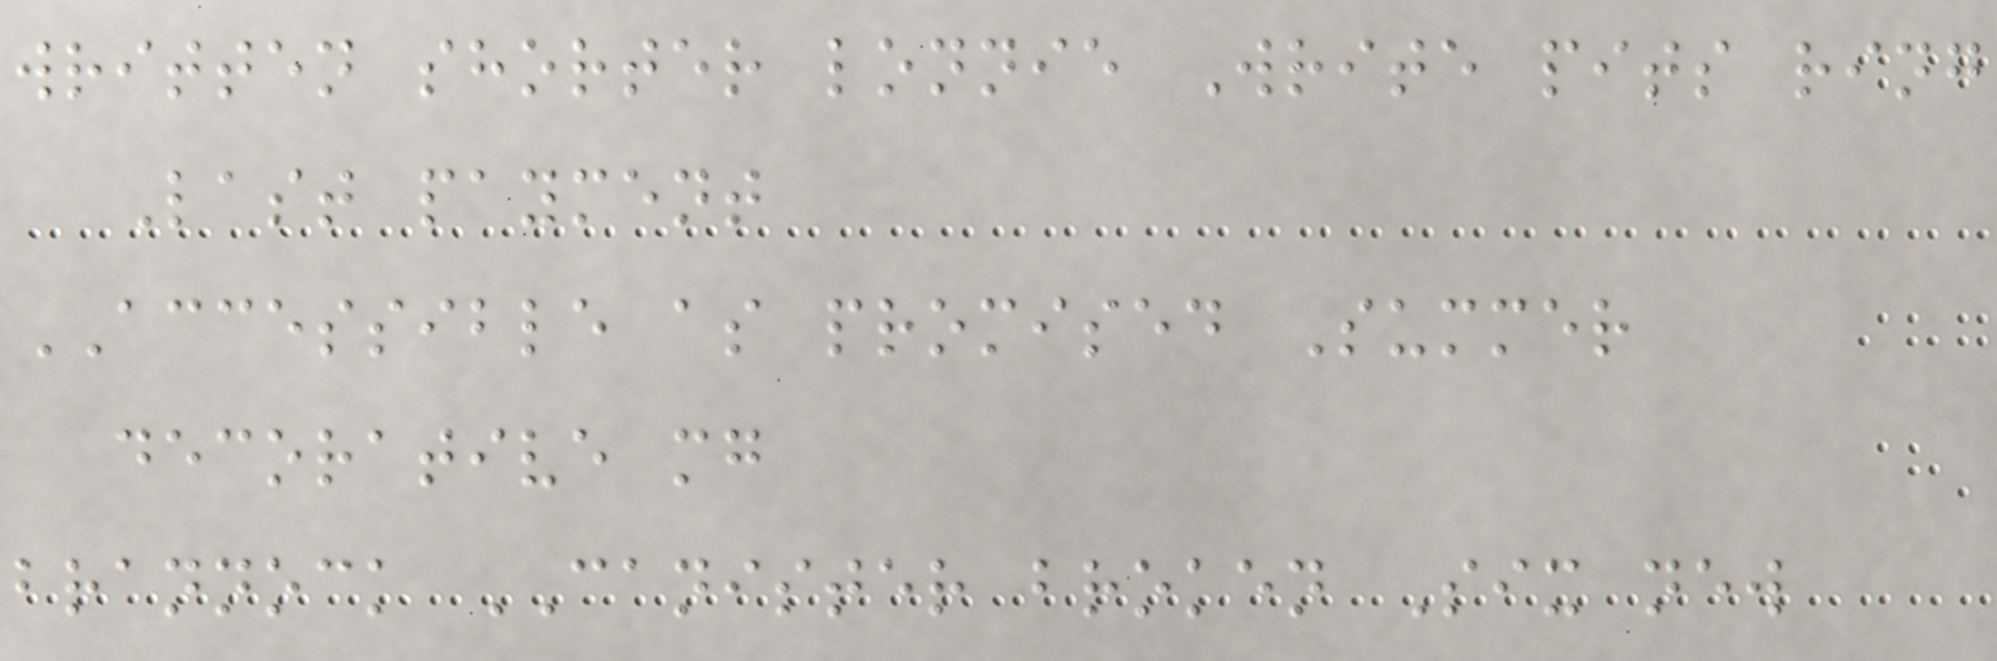written shorter lonnie Write pits ring
Last payment
ACCESSIBLE as promised Summer
decorative mg
brannock CANISTER broken Six new
